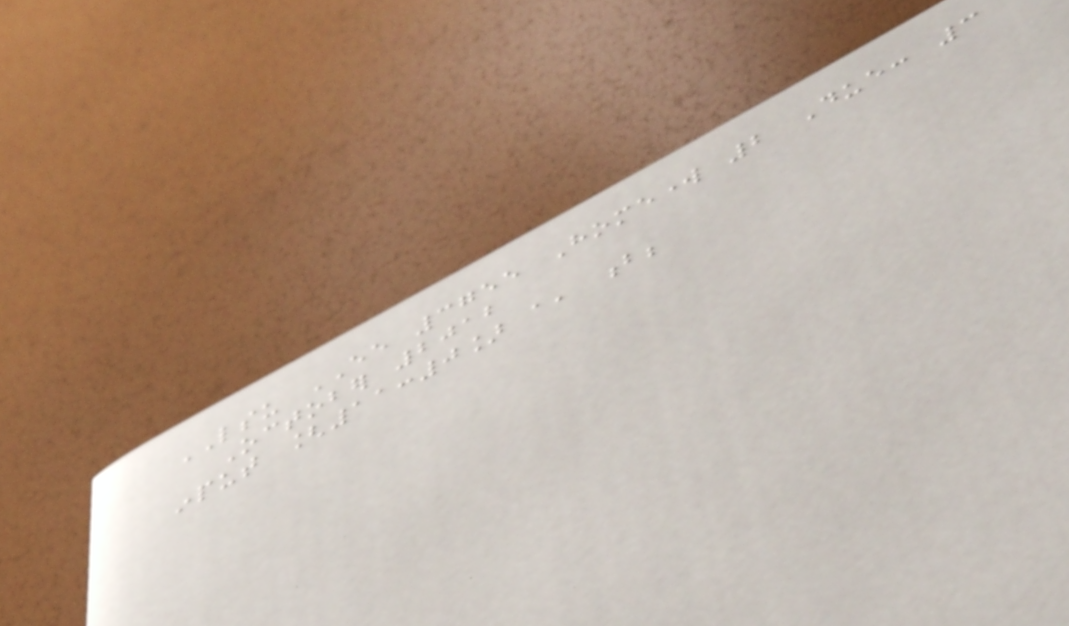LSU EE 3755 Homework 2 Due: 3
October 2012
input [11:0] a, b;
